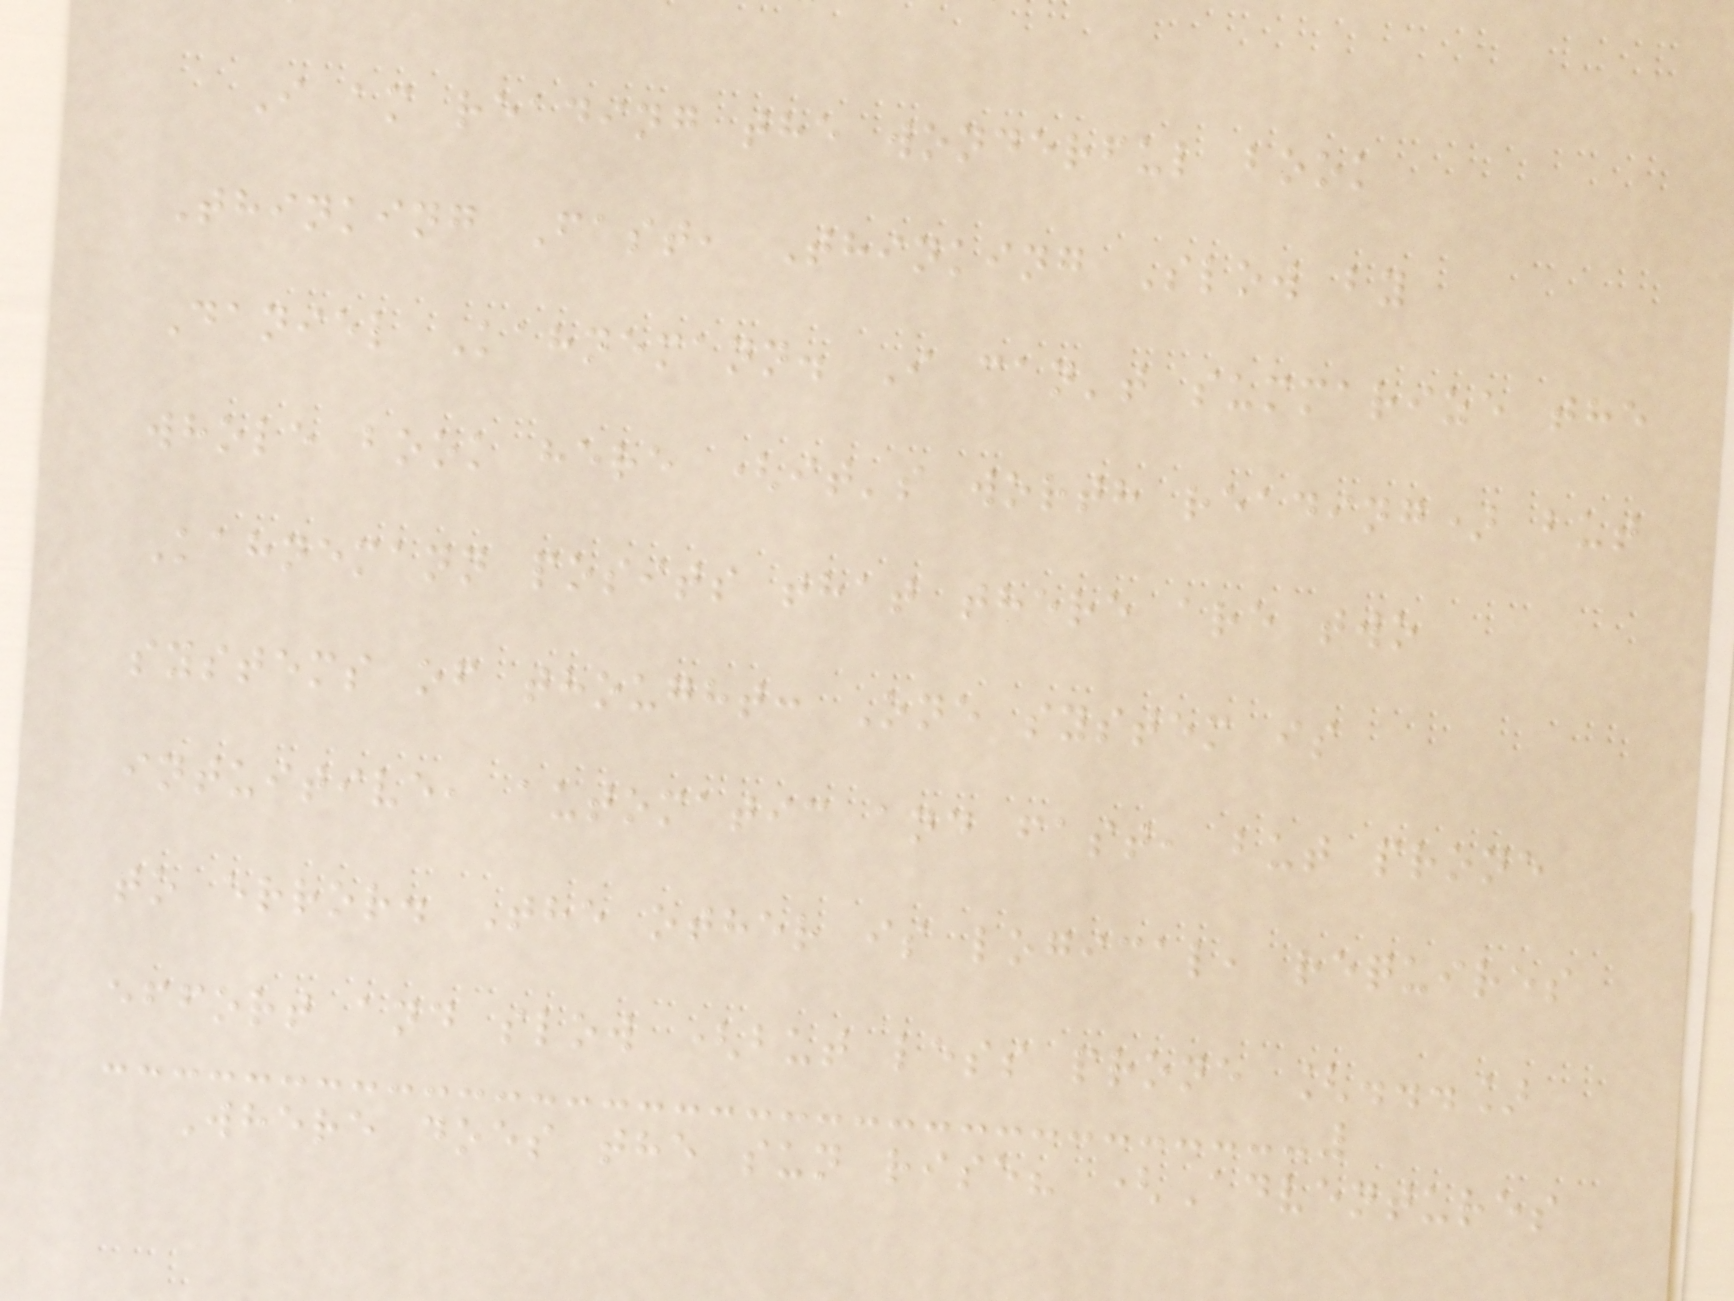I am reading the wonderful book
Thinking Fast, Thinking Slow by
Daniel Kahnemann. I can't summarize the
whole book here (it's worth reading) but
Kahnemann posits that there are two
systems of thought: One system is
intuitive, automatic and fast, but prone
to error. The other is logical, requires
effort and slow (but less prone [...]
Where does the sun rise? (Adventures
